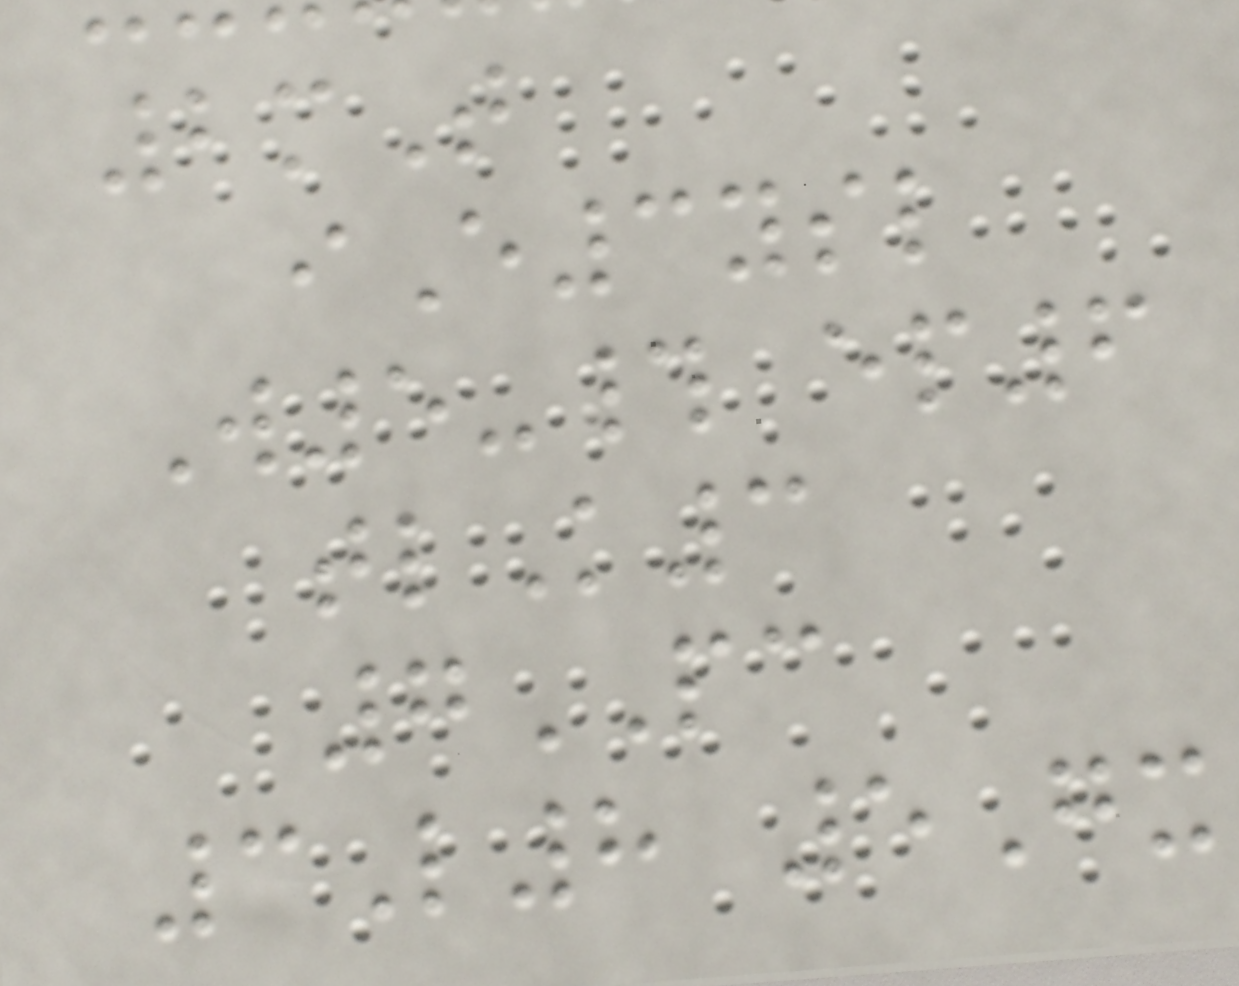2mT
iE3ysl
W5-# ep6
tlK3
7PC
3L8 5Gx
